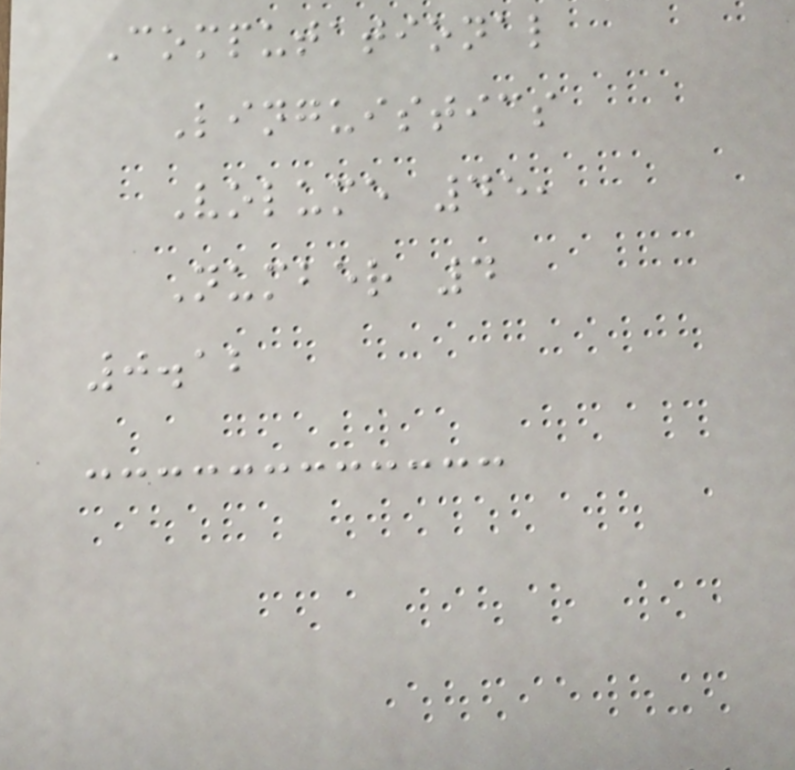Computational
Linguistics
Volume 45,
Number 4
0.12
